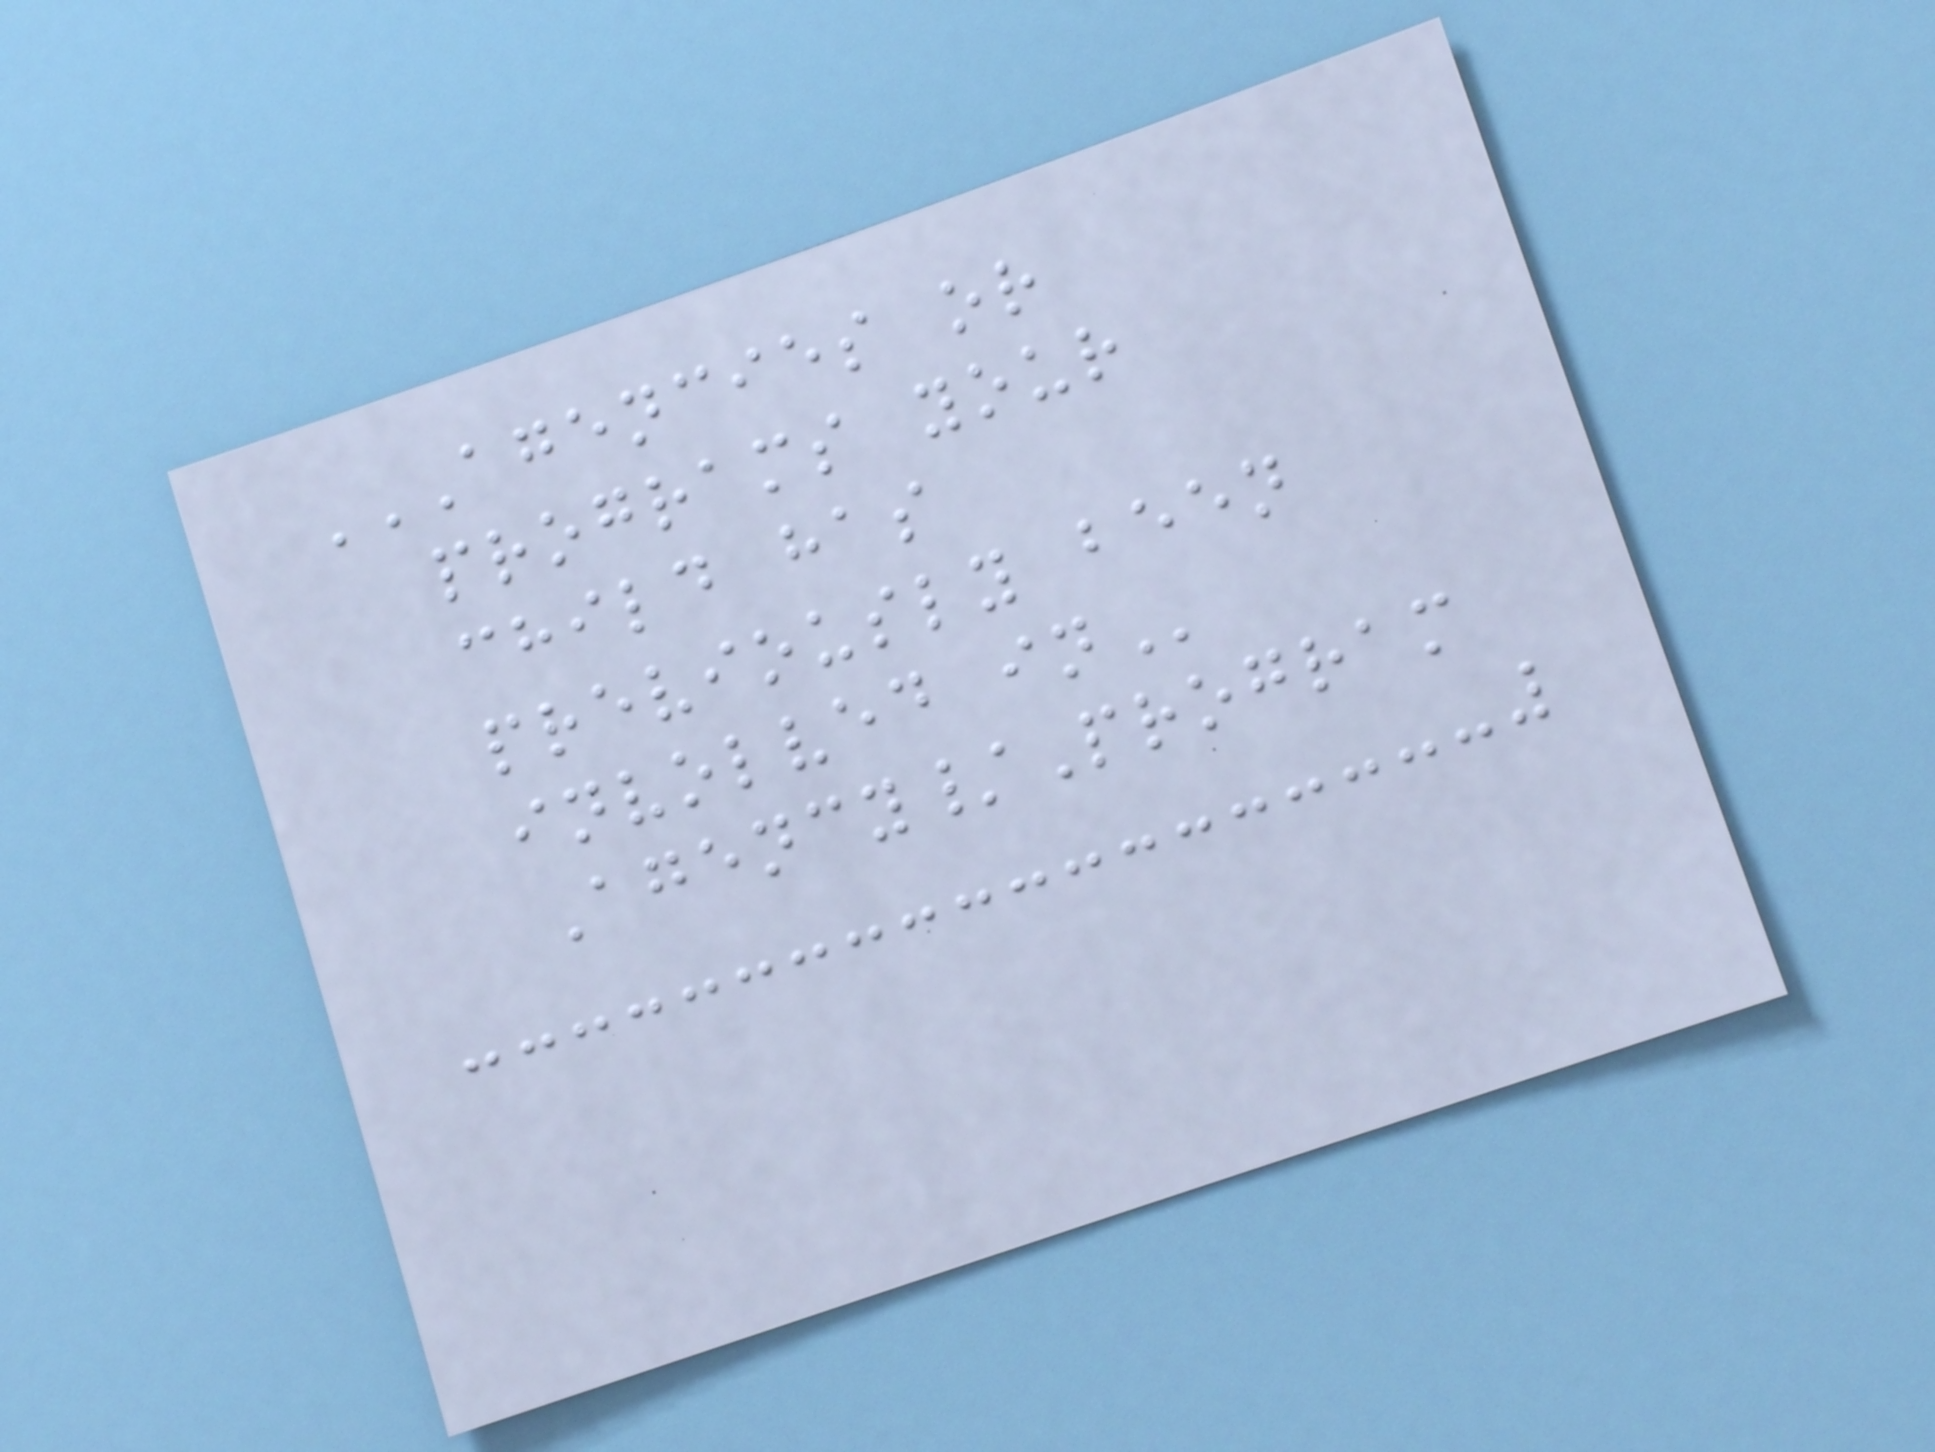AGENCIES OR
PROGRAMS YOUR
CHILD HAS
PREVIOUSLY BEEN
INVOLVED IN
Agency/Program
